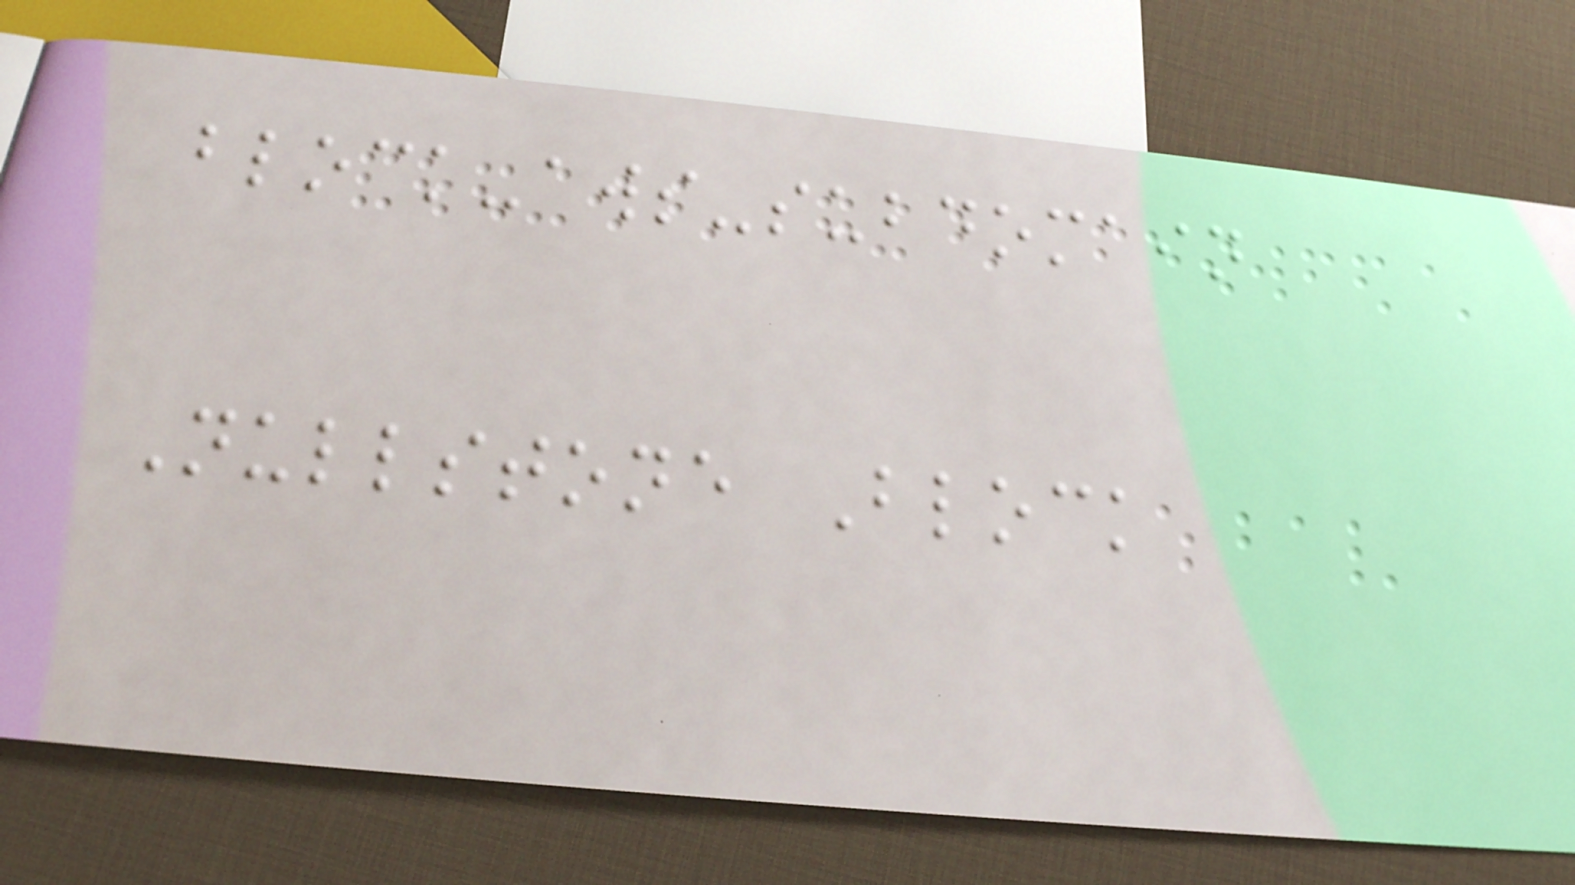block-aws-subdomain
Nullstone Block
